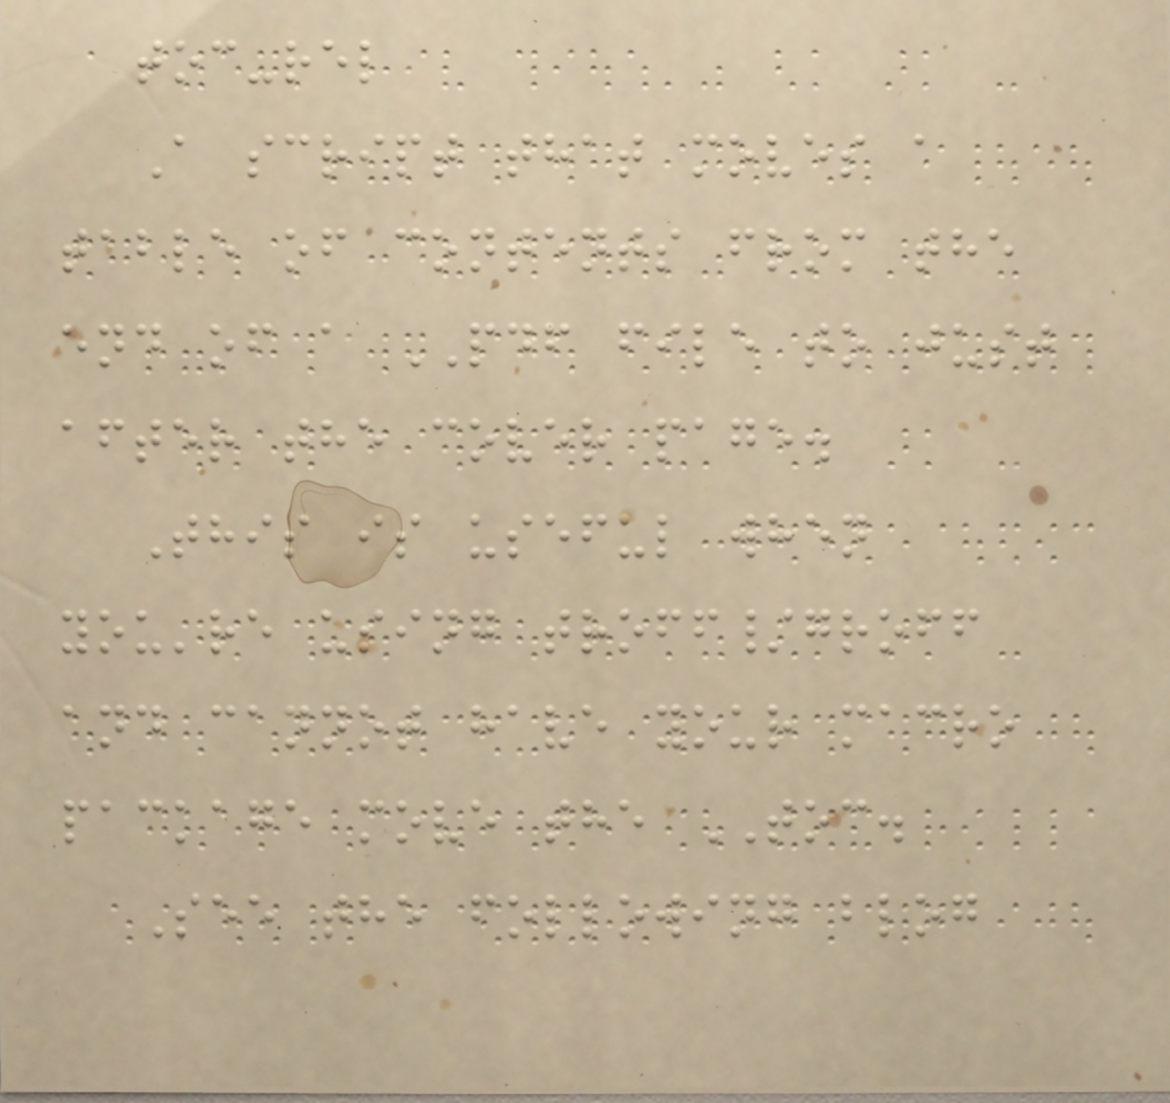toc-rel
A script that moves a
table of contents from the
end of a PDF file to just
after the cover page.
This is useful when
you're using troff/groff
and cannot have your macro
package move the TOC.
See the following blog
